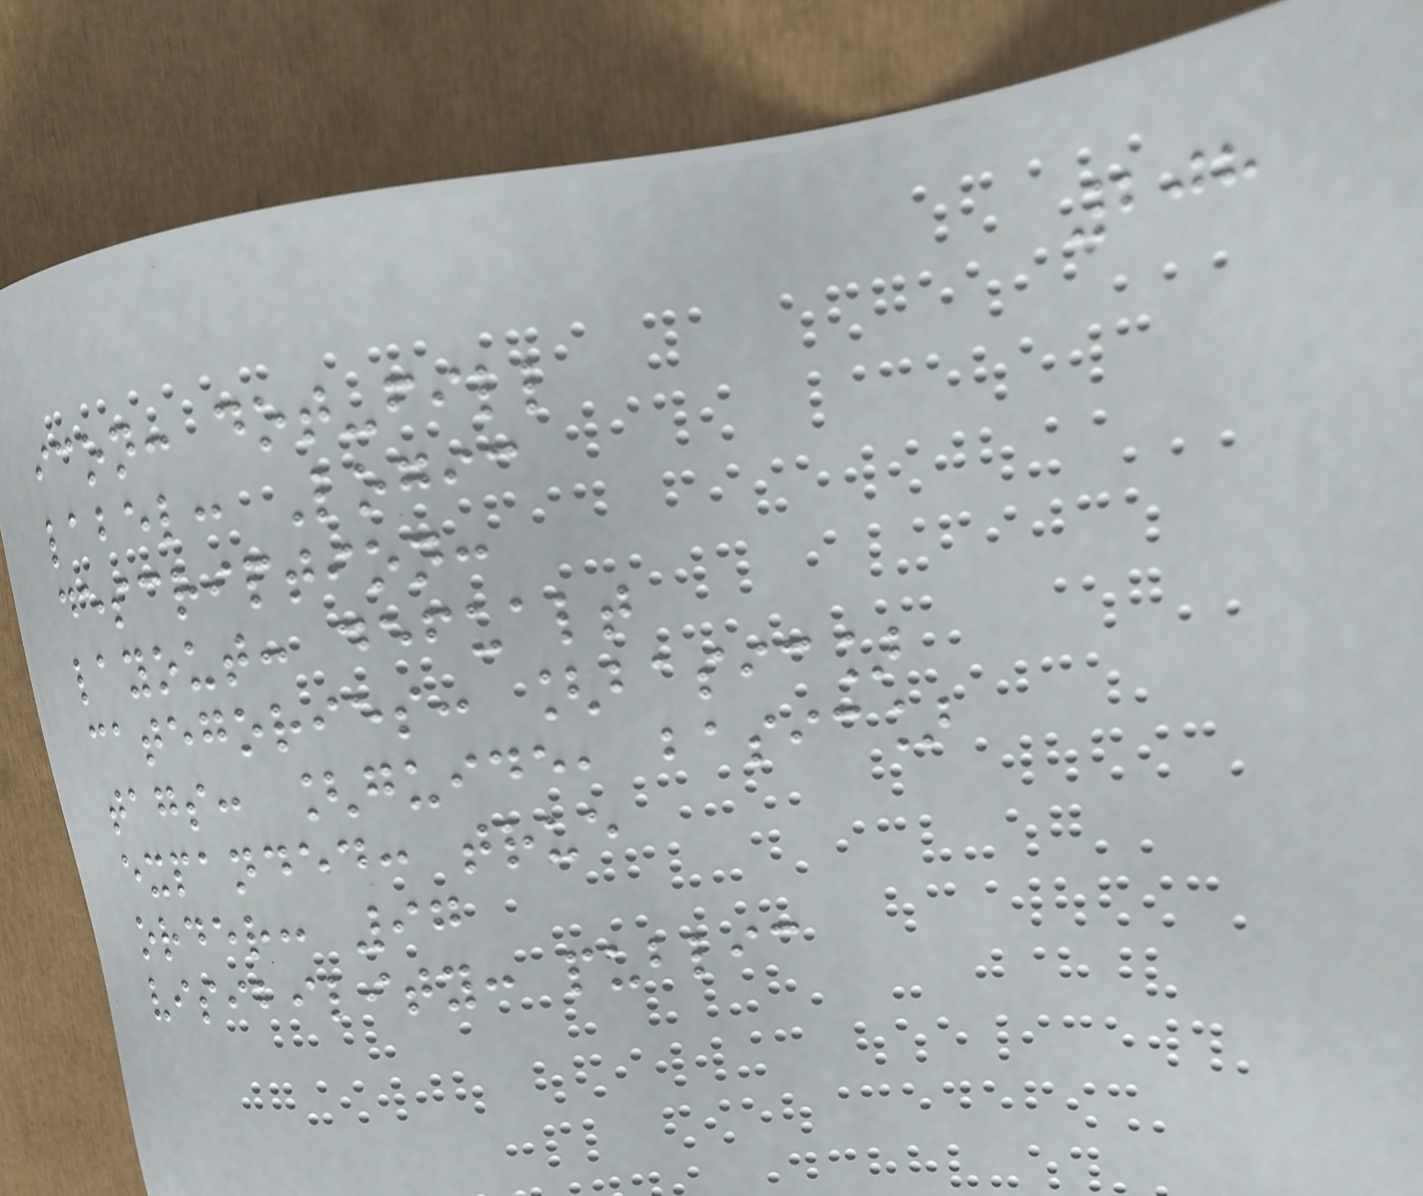208
icon: dot-fill
label: Logic
description:
layout: defualt
categories: [basic]
tags: [guide, basic]
expanded: true
order: 97
visibility: public
